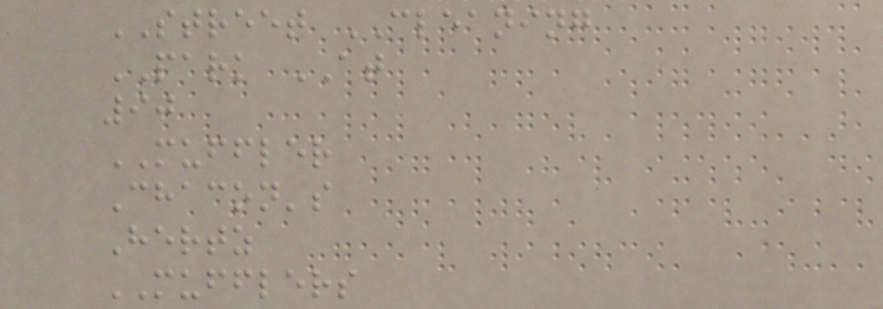STREET CLEANING
PARK AT
90
MUFFLER
Chacon's
Hertz
MUFFLERS
